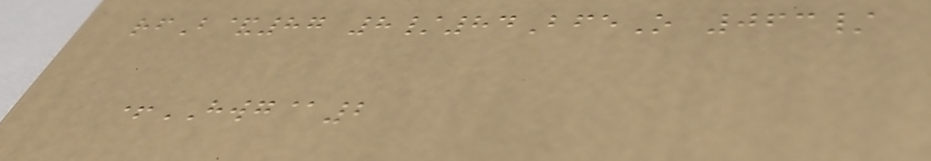rfB&87 8/84BfeO 063/
+HWG@2
